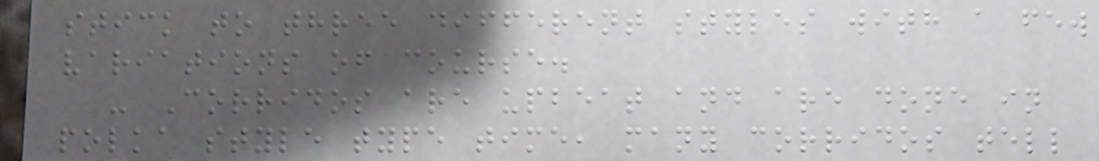stick to three different styles with a few
variations of course.
- Corridos are upbeat and are done in
polka style type time, many corridos tell
